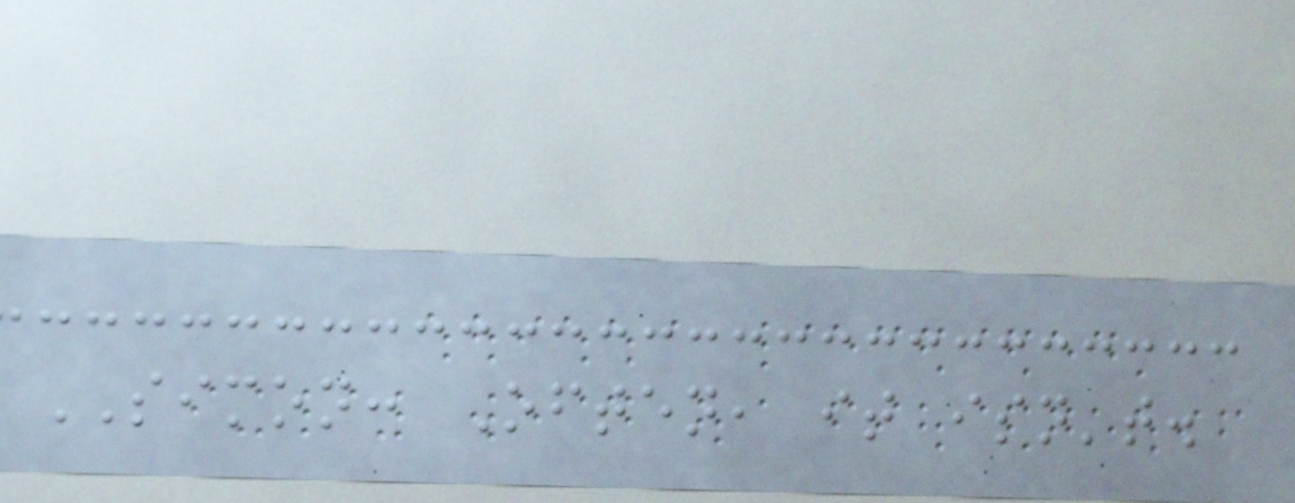SIMON: Often, it isn't.
